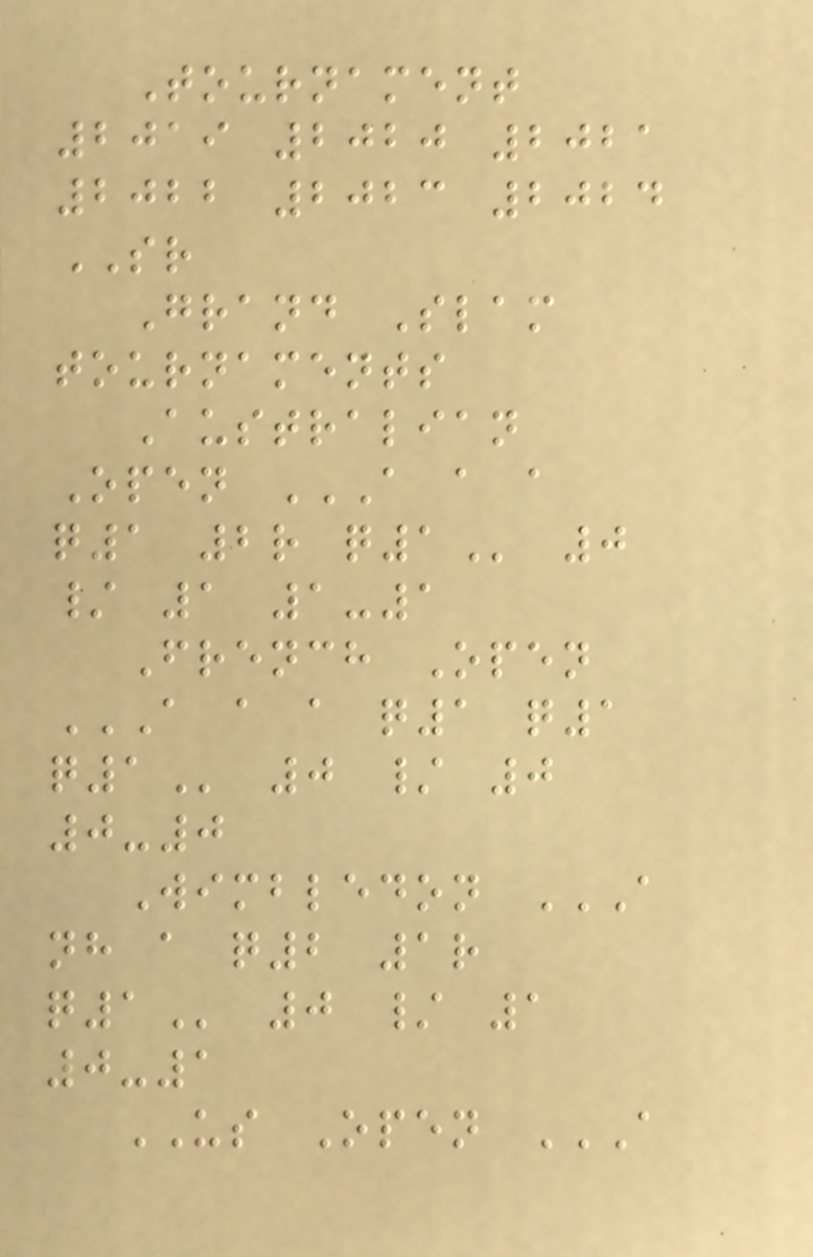Tournament
2019 2020 2021
2022 2023 2024
SR
Grand Slam
tournaments
Australian
Open A A A
Q1 2R Q1 0
/ 1 1-1
French Open
A A A Q1 Q1
Q1 0 / 0
0-0
Wimbledon A
NH A Q2 1R
Q1 0 / 1
0-1
US Open A
